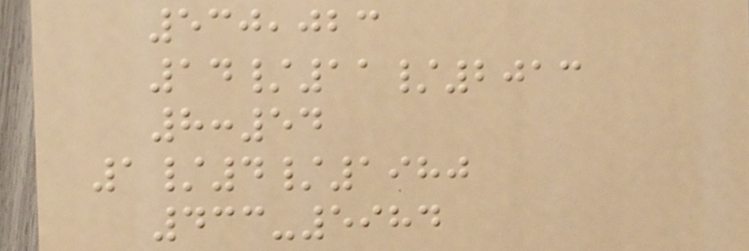530,023
14/11/2013
8:54
1/4/1980
433-5984
